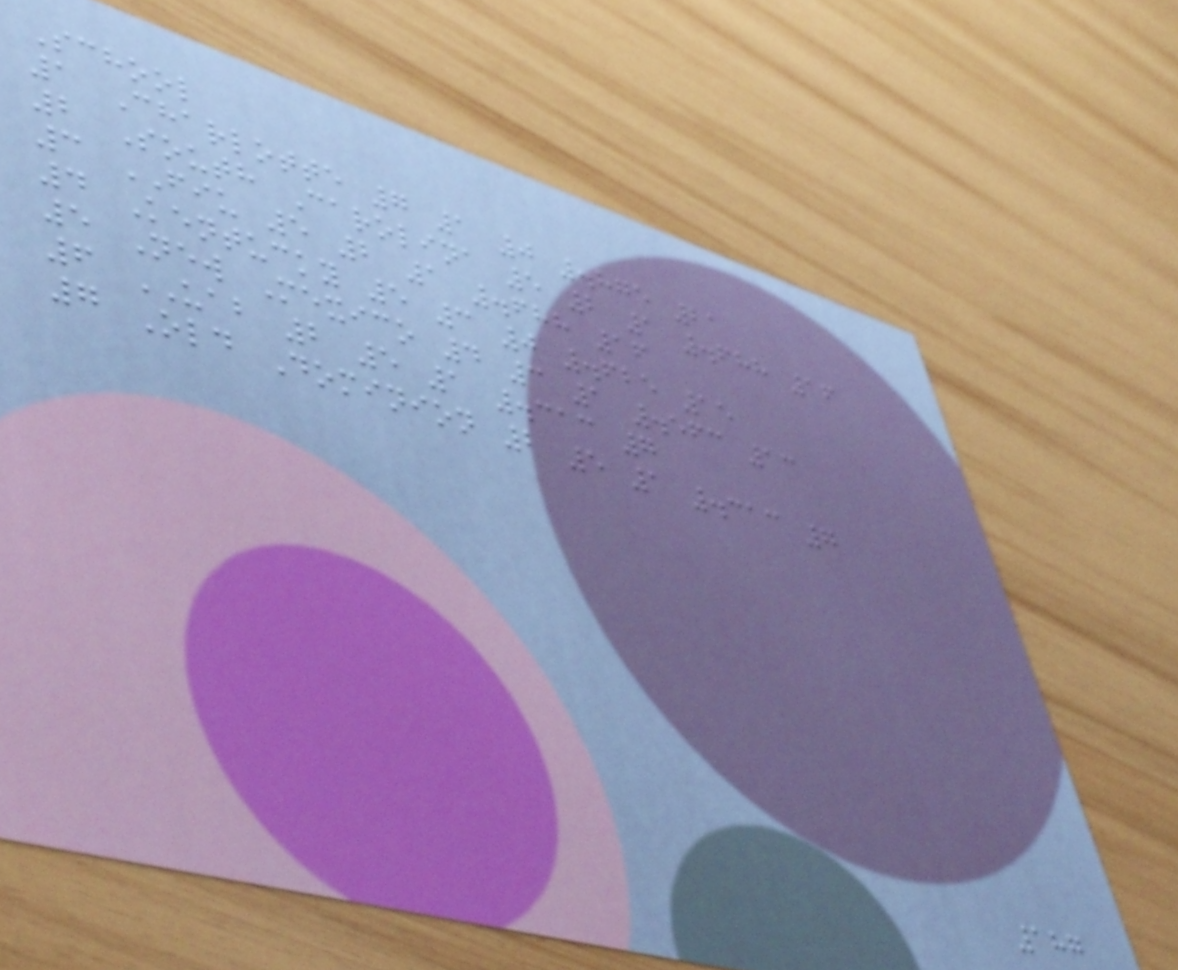School
1 Charlotte 7 1 0 .875 21
2 South Carolina 5 2 1 .688 16
3 FIU 5 2 1 .688 16
4 Kentucky 5 3 0 .625 15
5 New Mexico 4 3 1 .563 13
6 UAB 2 5 1 .313 7
7 Old Dominion 2 5 1 .313 7
187
